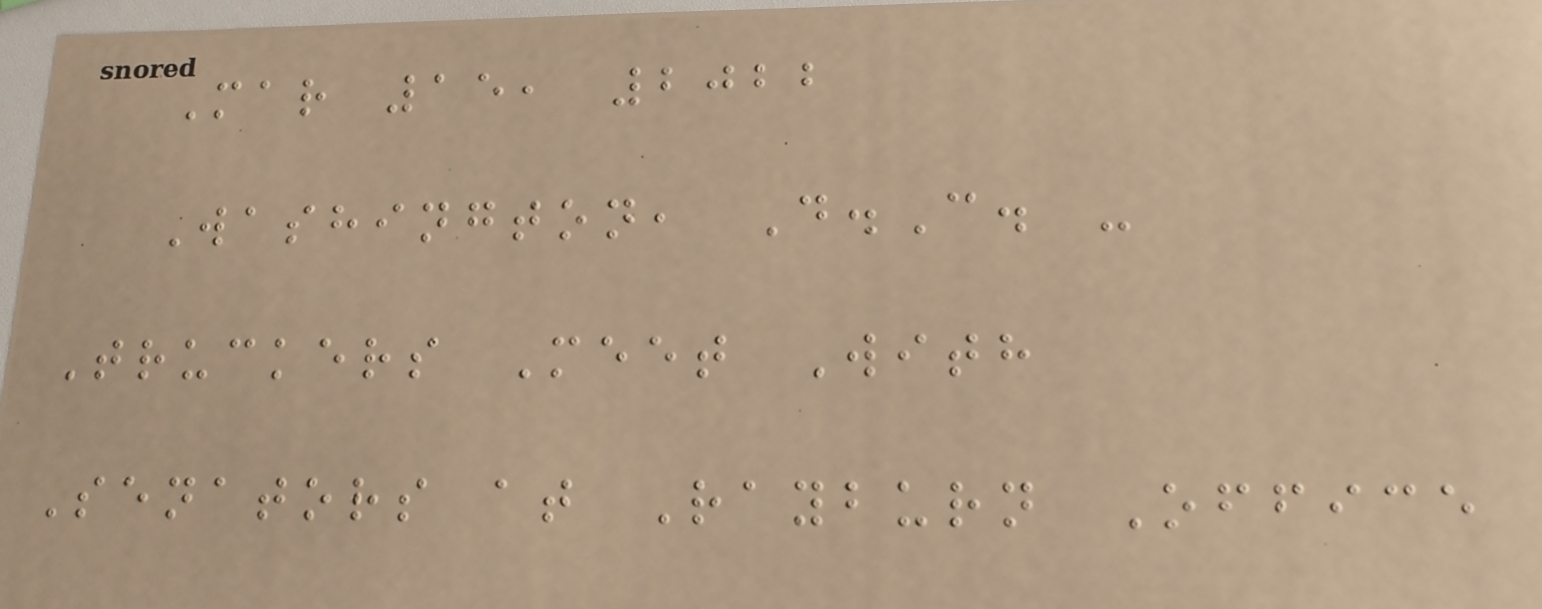Mar 15, 2022
Washington, D.C. -
Truckers Meet With
Senators at Rayburn Office
